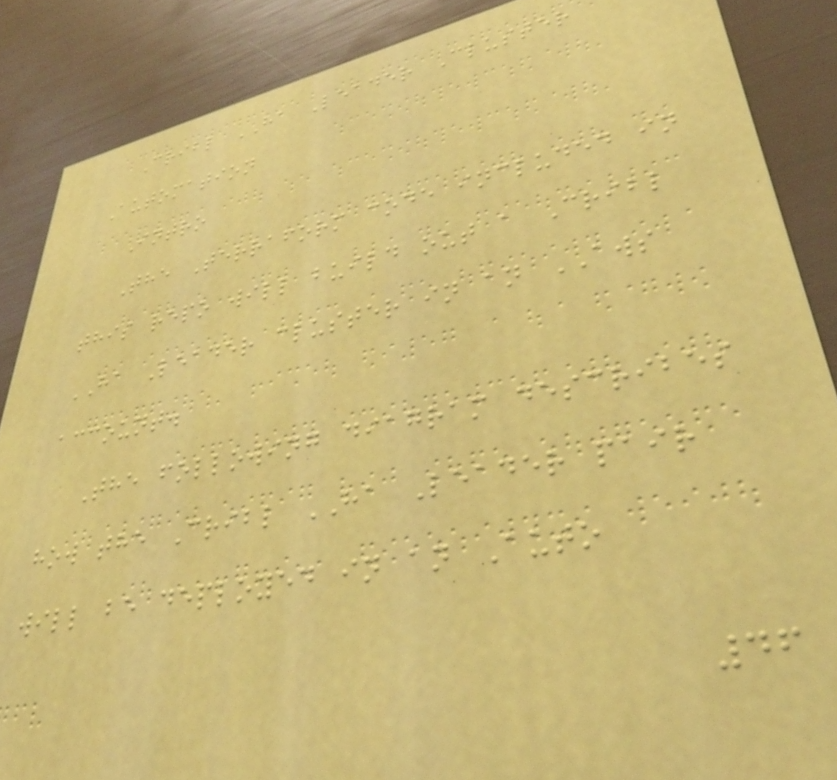Cribl HA Leader Cluster
Automation
Intro
The Terraform code included in
this repo will build out a Cribl
HA Leader cluster in an AWS
account.
The following diagram describes
how the Cribl HA Leader pair
will be deployed in an Auto
46
